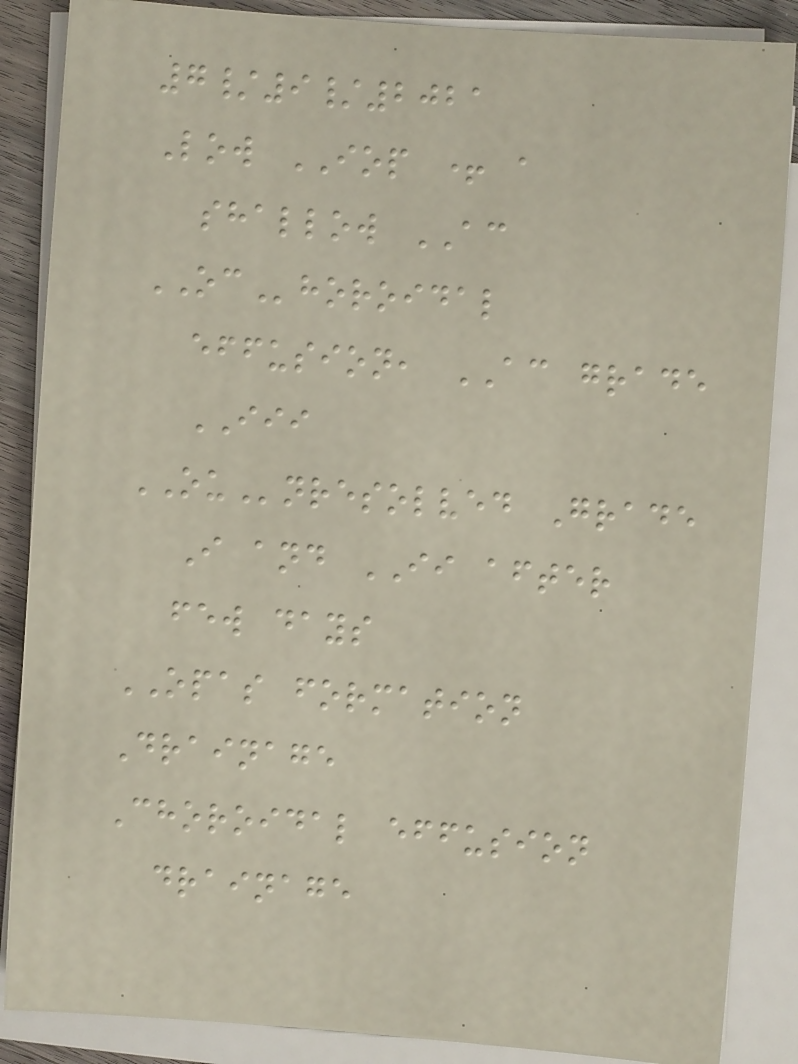7/9/2021
Low IOP + a
shallow AC
OChoroidal
effusion, AC grade
III
OUnresolved Grade
I and II after
few days
OPAS formation
Drainage
Choroidal effusion
drainage
